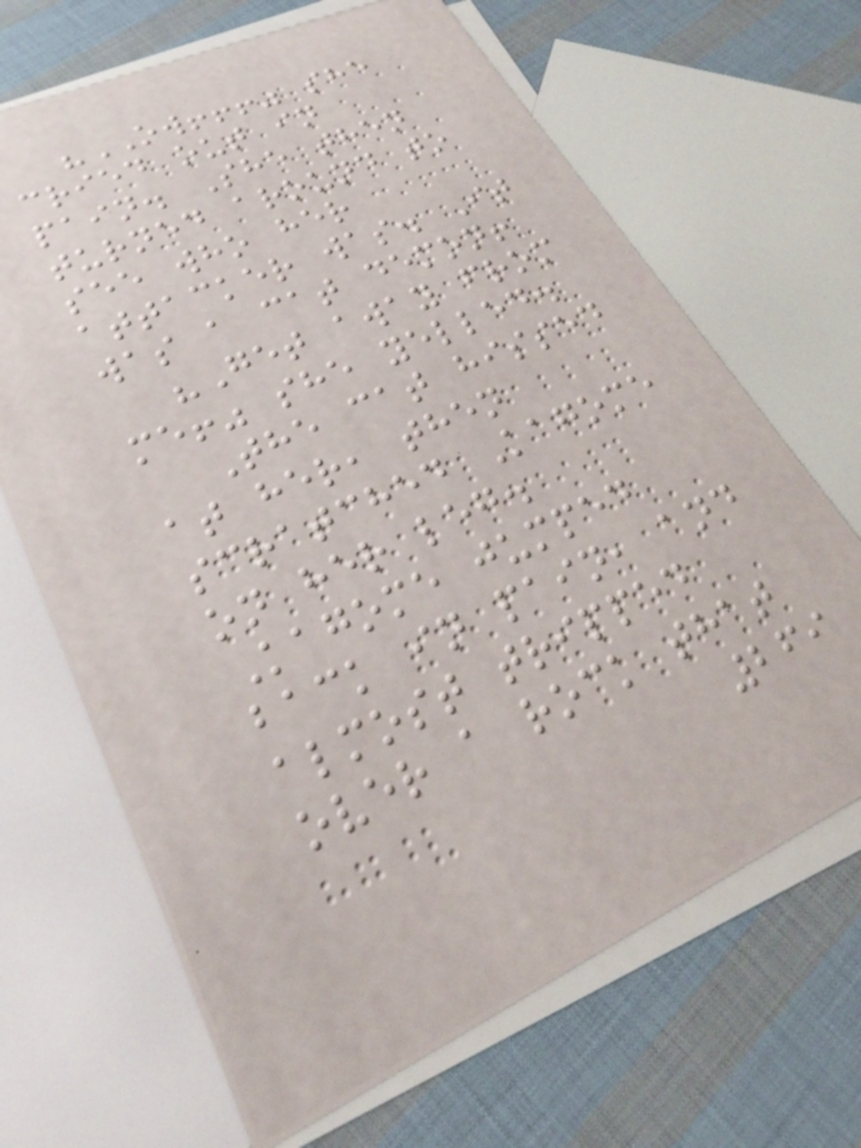"OW!!!" she
cried out in
pain. She then
turned around to
see who her
attacker was. It
was a cat demon!
"Get away from
me!" she yelled.
The cat hissed
at her, then
scratched Kagome
on her leg.
Kagome jumped
back in pain, and
almost tripped
over a rock that
269
